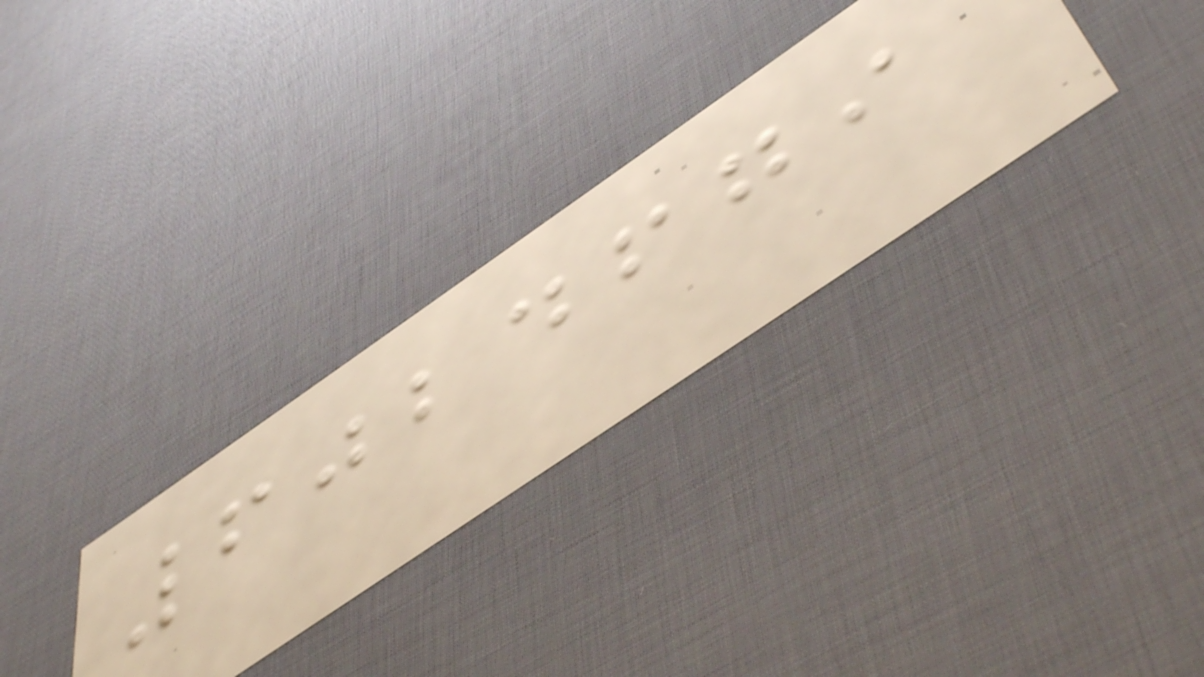6024679
